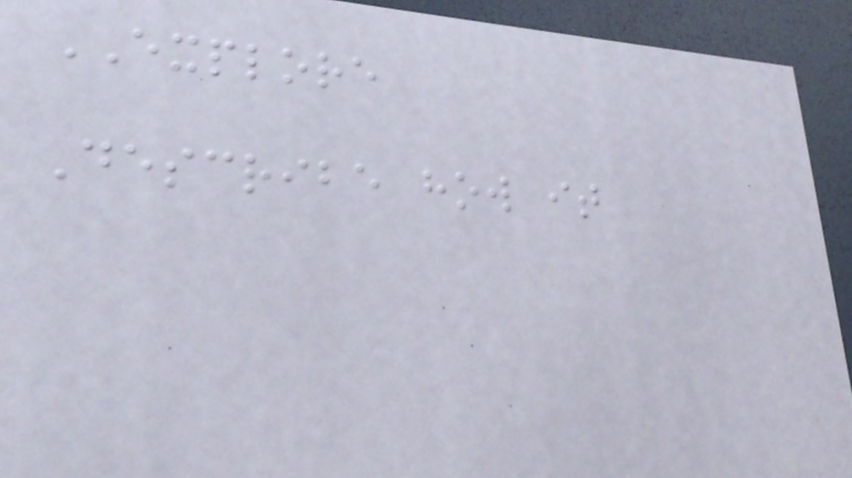EXPLORE
Describe how it
